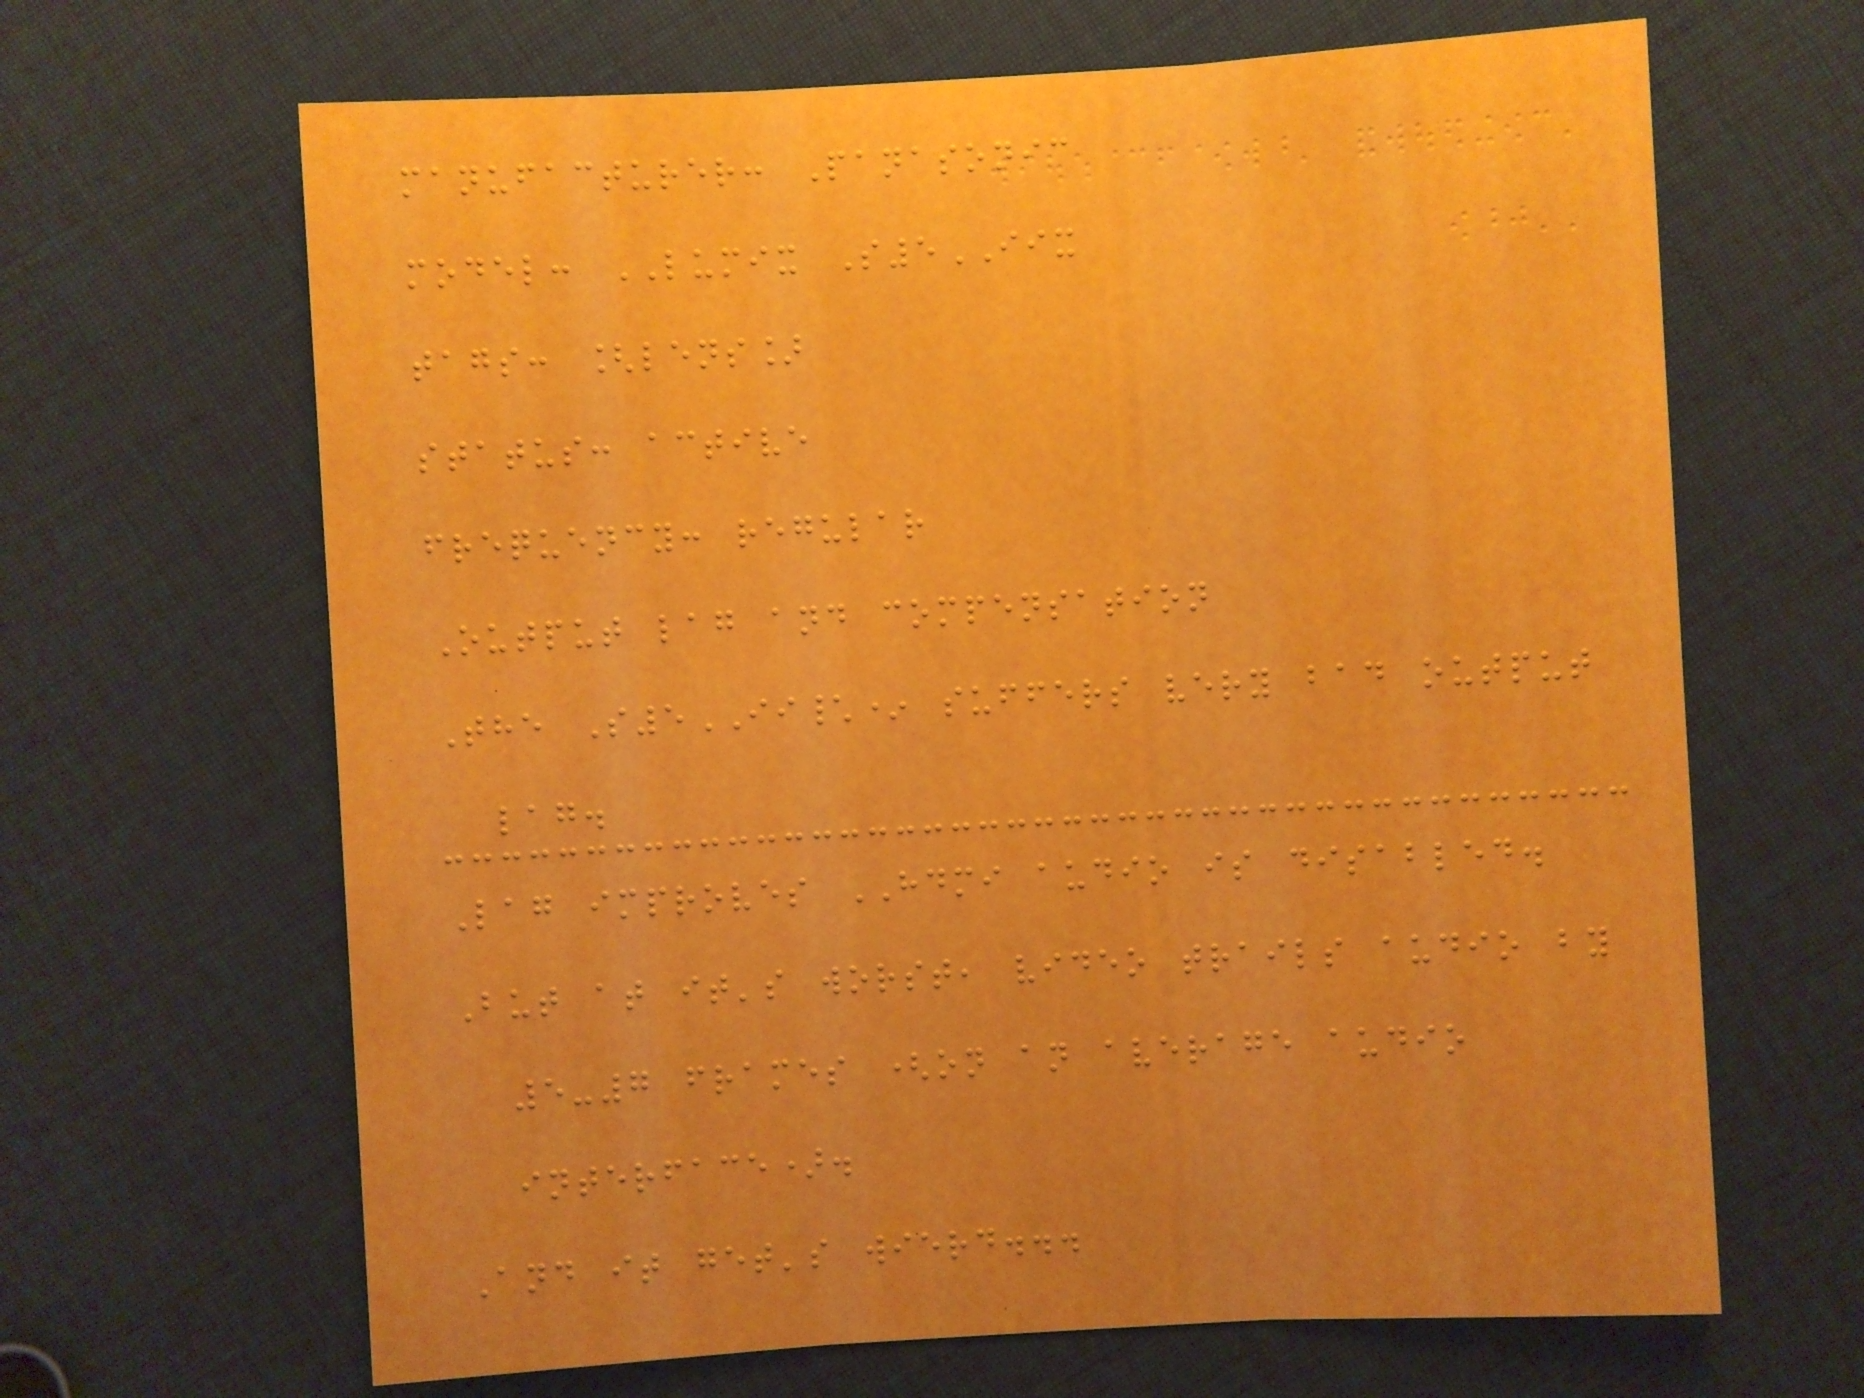manufacturer: Panasonic
model: LUMIX S5IIX
tags: [lens]
status: active
frequency: regular
Output lag and compensation
The S5II\* suffers very bad output
lag.
Lag improves HDMI audio is disabled.
But at it's worst, video trails audio by
5-7 frames (on an average audio
interface).
And it get's wierd...
